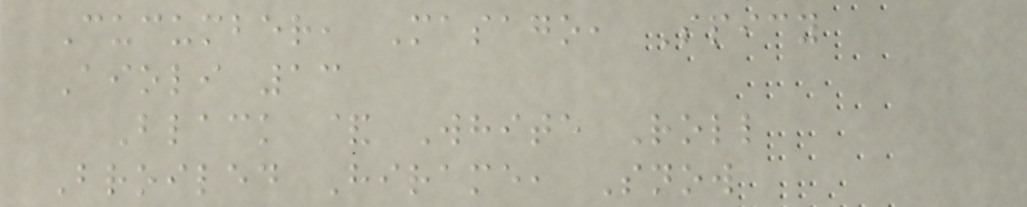Cucumber, Masago, Spicy
Aioli 13
Black & White Roll
Broiled Hirame, Snow
